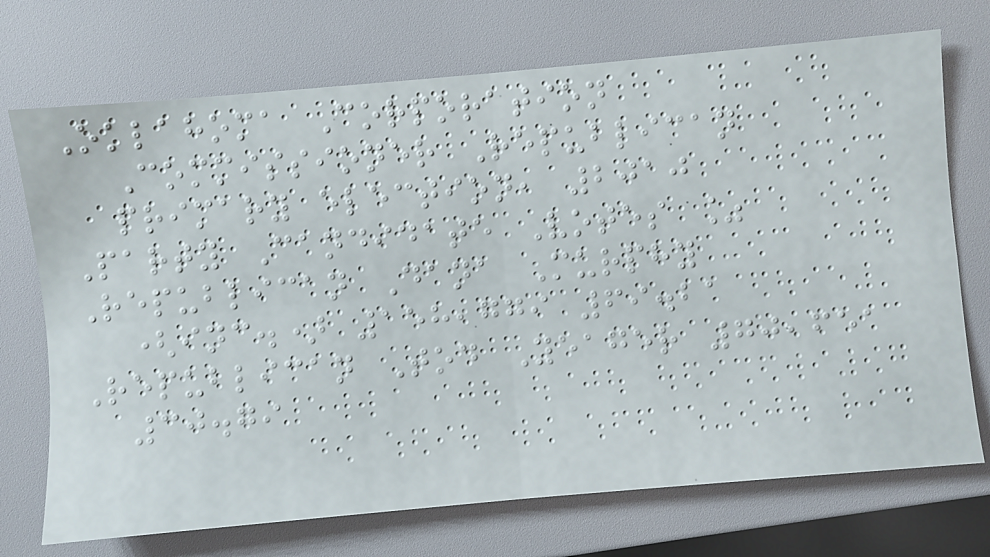Oklahoma Corporation
Commissioner Republican
primary election, 2010
Party Candidate Votes %
Republican Dana Murphy
(inc.) 158,779 69.21
Republican Tod Yeager 70,651
30.79
